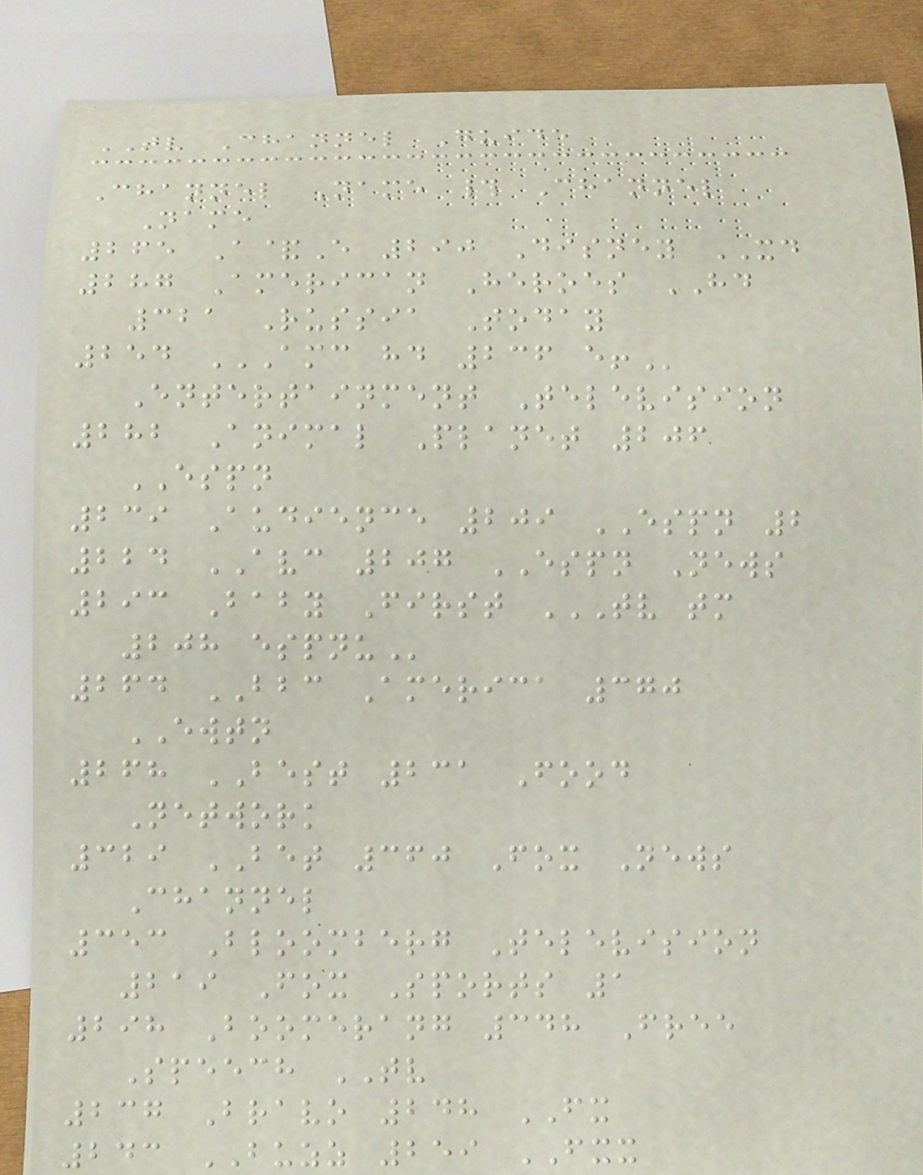TV Channel Guide
Channel Name # Channel
Name
265 A&E 290 Disney XD
287 American Heroes HD
321 Russia Today
254 AMC HD 236 E!
Entertainment Television
282 Animal Planet 206
ESPN
239 Audience 209 ESPN 2
224 AVC 207 ESPN News
293 Baby First TV TM
208 ESPNU
264 BBC America 370
EWTN
268 BEST 231 Food
Network
329 BET 360 Fox News
Channel
353 Bloomberg Television
219 Fox Sports 1
298 Boomerang 348 Free
Speech TV
237 Bravo 248 FX
243 BUZZ 259 FXX
